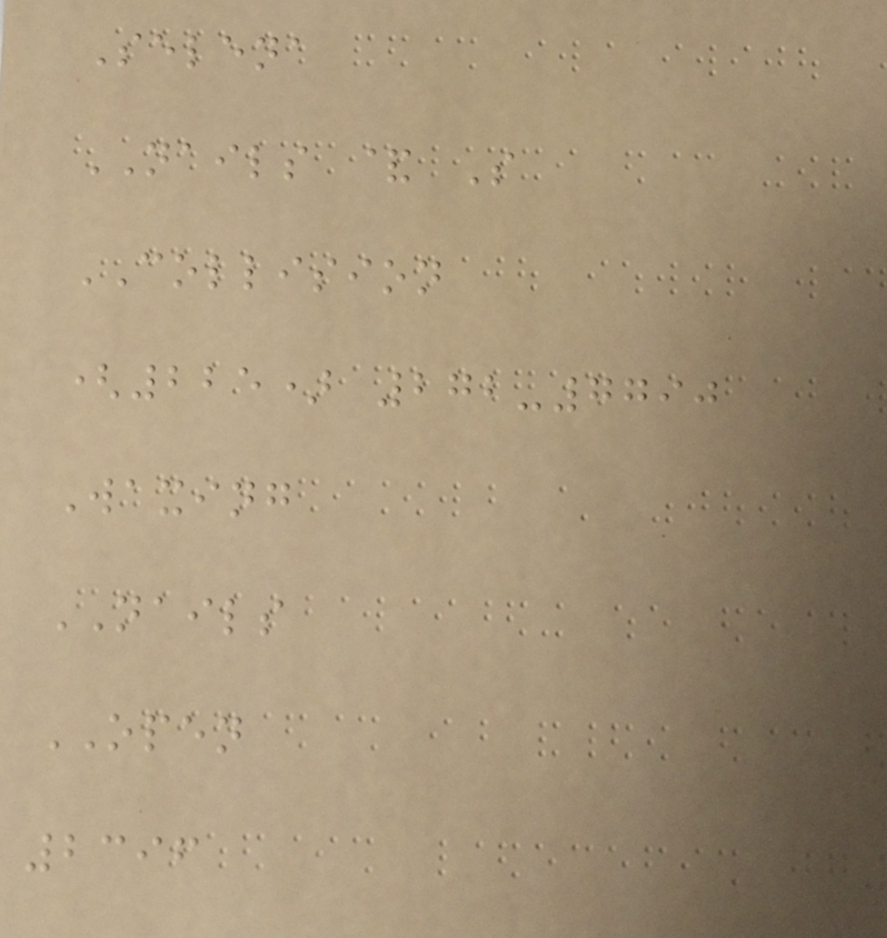Selena
NAILS & S
COLLISION
(225) 272-7790
Waxing
NAILS
OPEN
2396
